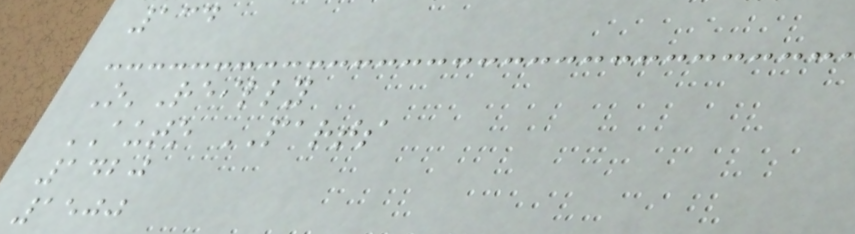134
O'Reilly
AUTO PARTS
1420
1500
